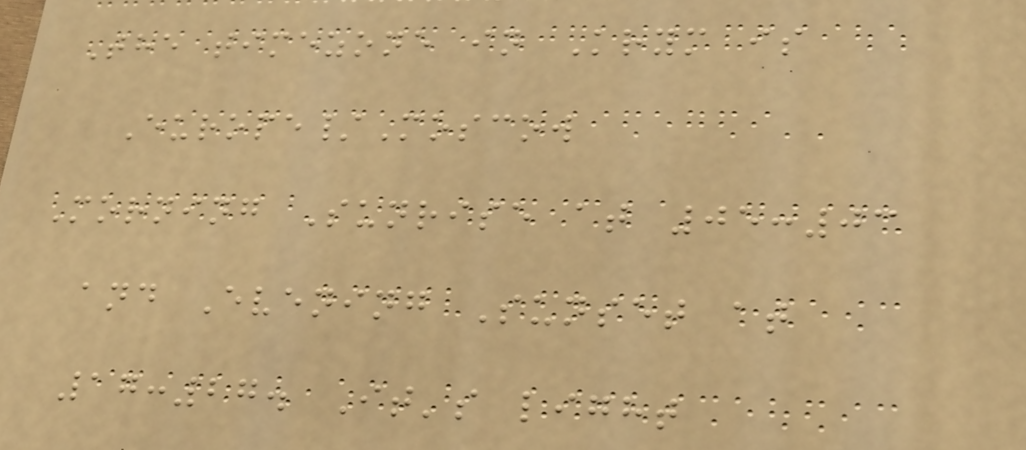The timezone in Krym is
Europe/Moscow
Morning Sunrise at 05:03
and Evening Sunset at
17:27. It's light
